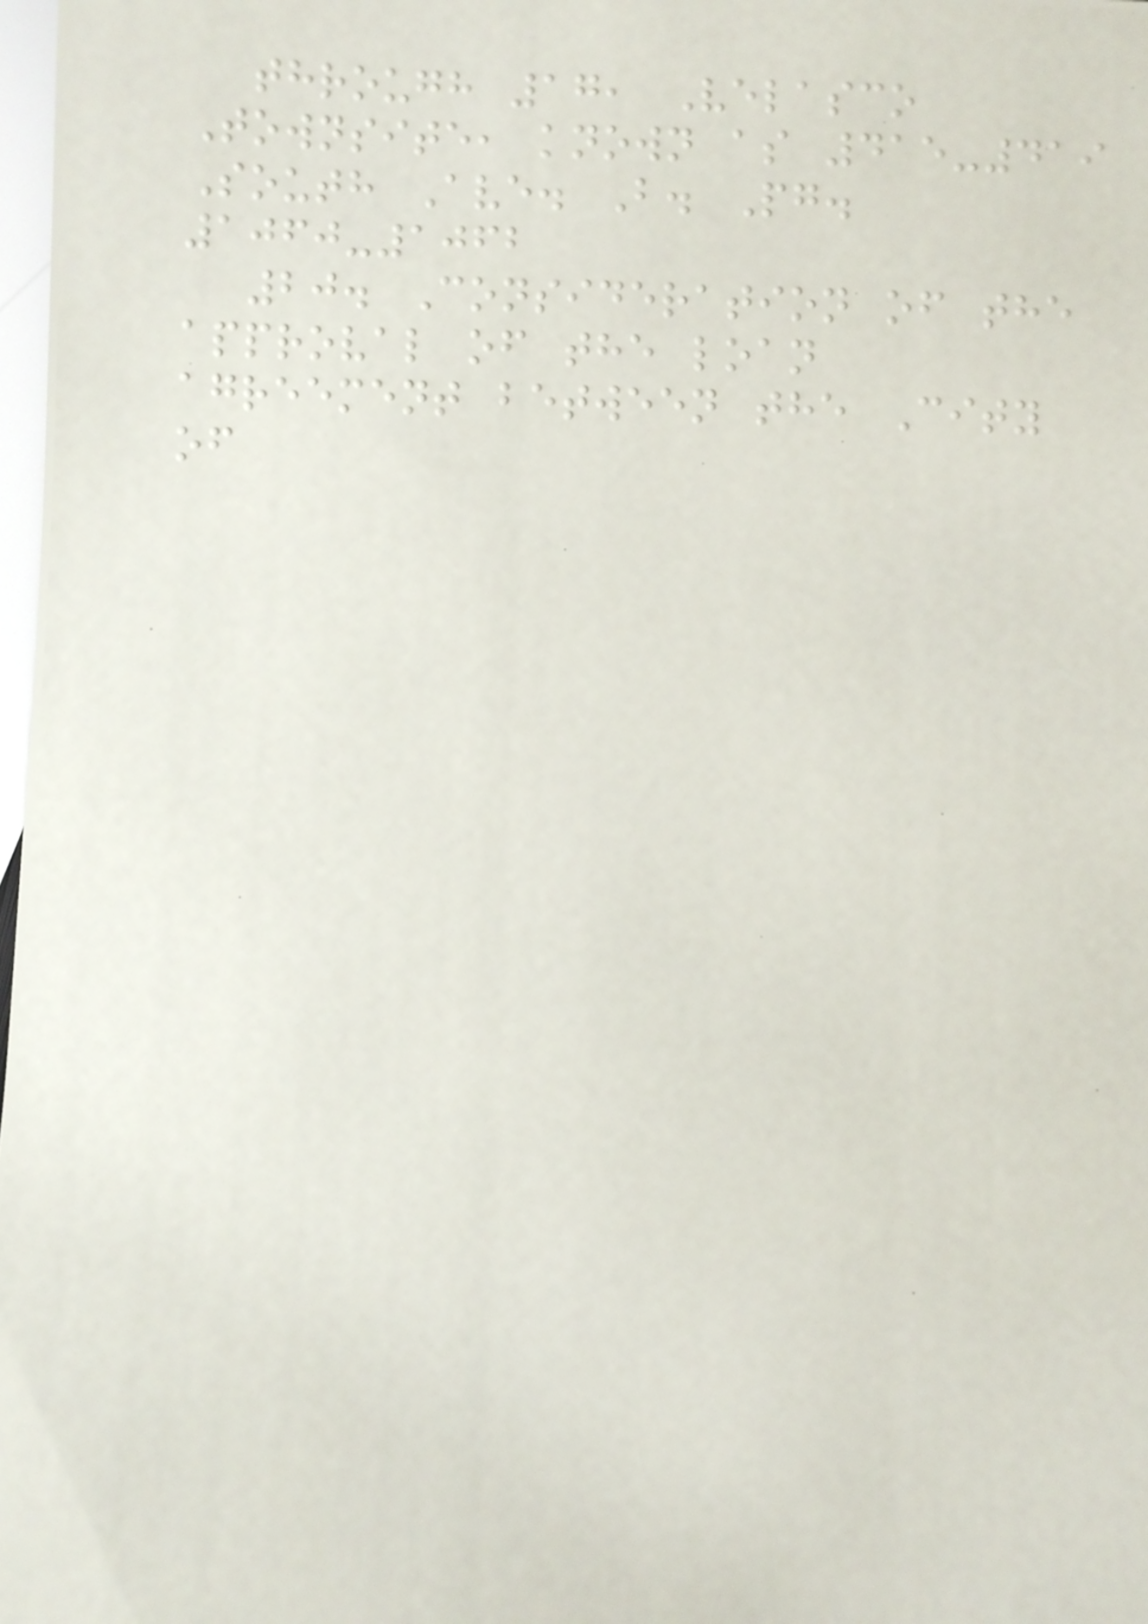through 17, Velasco
Townsite, known as 415-419
South Ave. B. Pg.
1060-1062
20. Consideration of the
approval of the loan
agreement between the City
of
